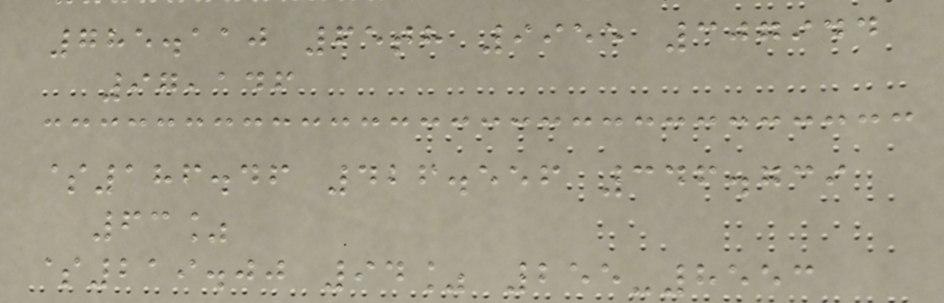785.110 65th 9955 307944
97,146
$186.46 426.556 346.739
63%
$219.00 94% 255-8553
